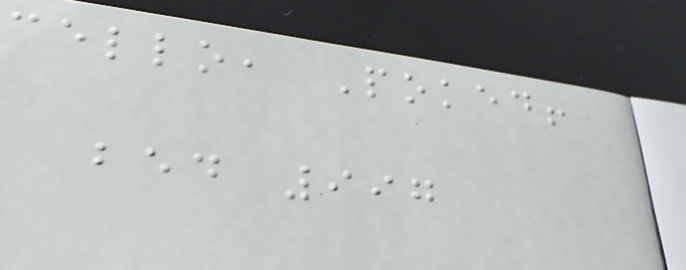cello, Poked!
bed 997
